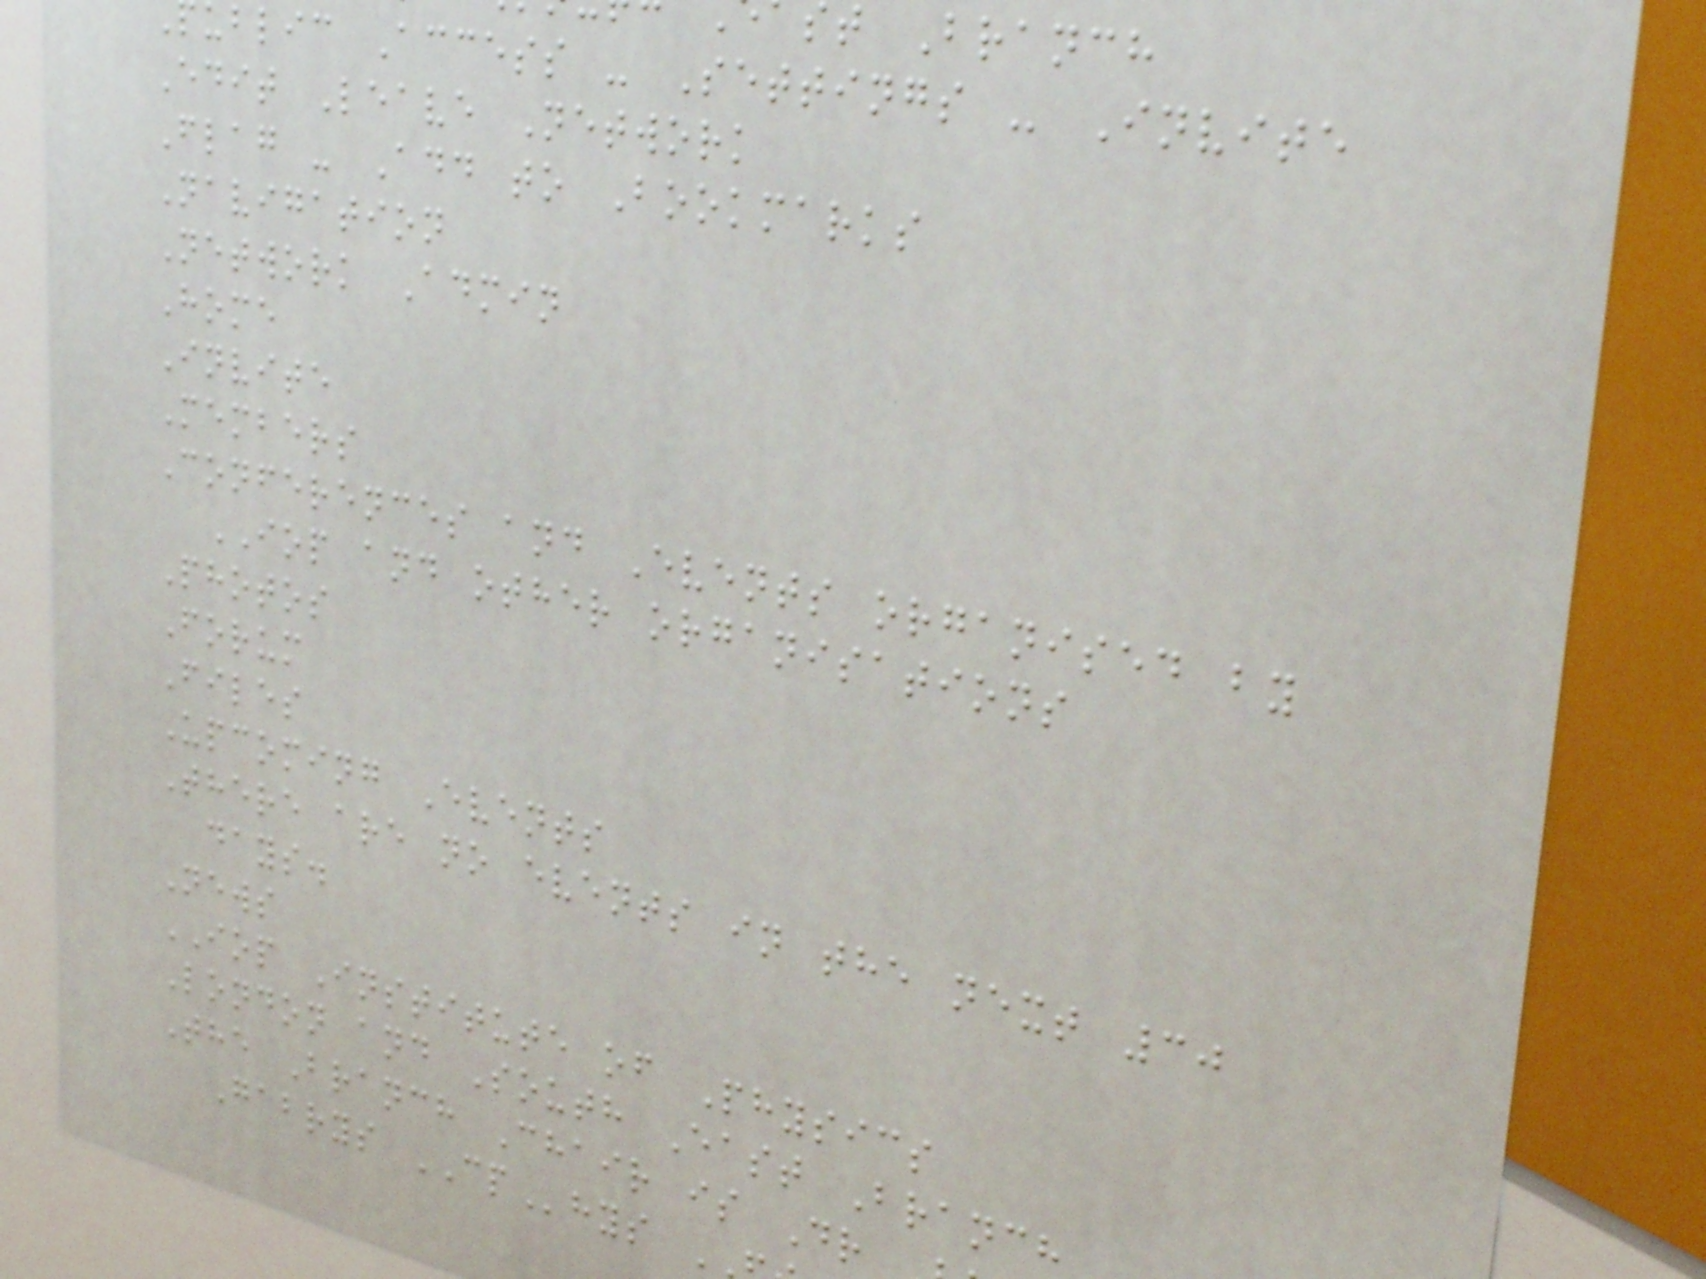t Branch
ublic Access - Settings - Invite
Edit Leave Network
Flag - Add to Bookmarks
Navigation
Network Admin
Home
Invite
Members
Conferences and Events organised by
IOP and other organisations
Photos
Forum
Files
Upcoming Events
There are no events in the next 30
days.
News
IOP Institute of Physics
London and South East Branch
The Branch Chair is Dr
Gabrys CPhys
